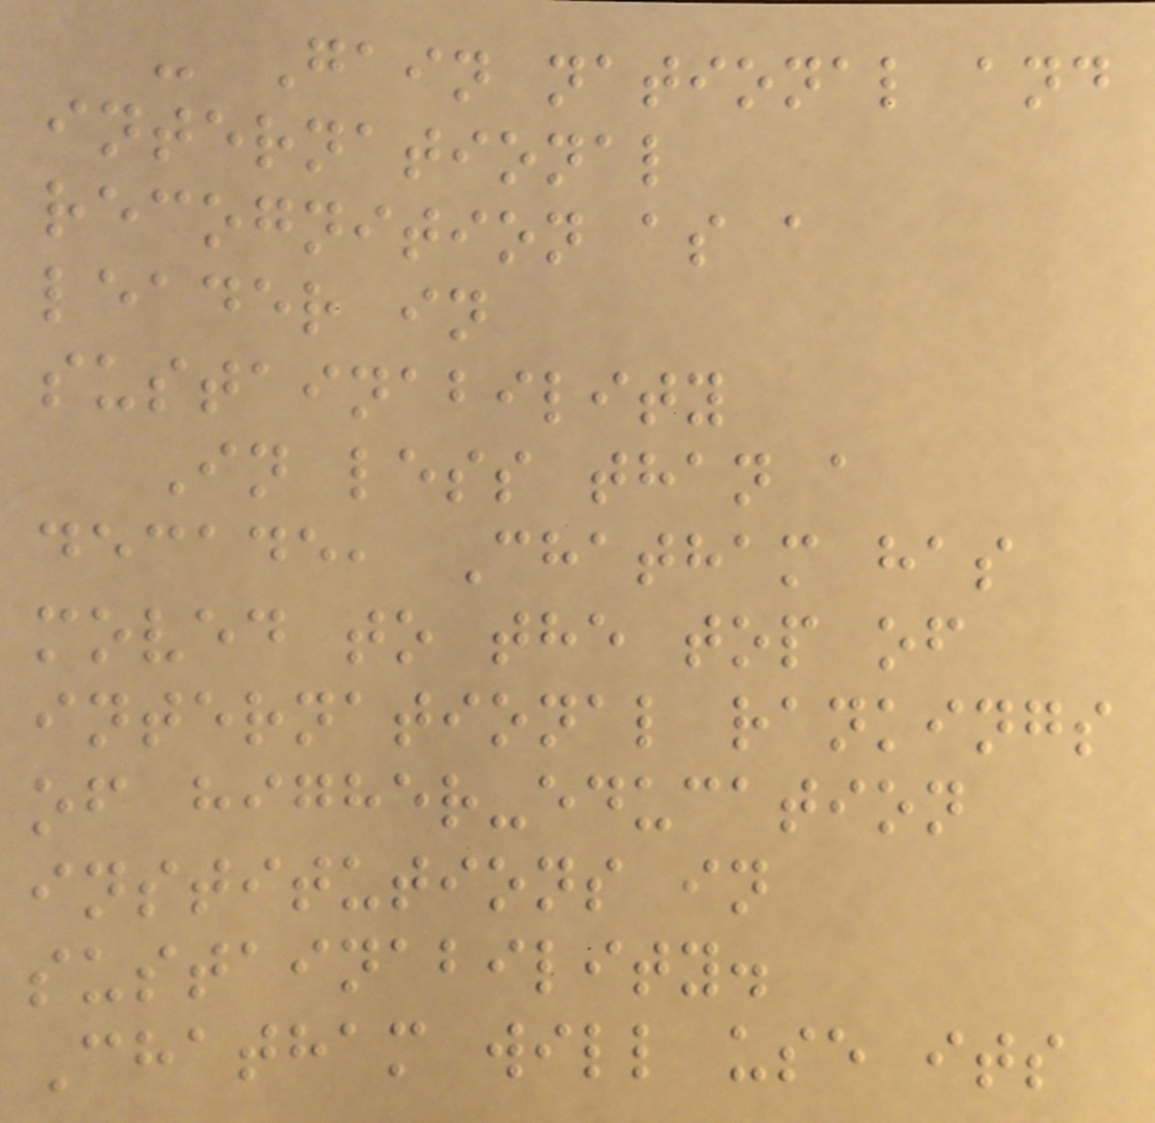- Gain national and
international
recognition as a
leader in
sustainability
In less than a
decade, Chatham has
moved to the top of
international rankings
of higher-education
institutions in
sustainability.
Chatham will use its
